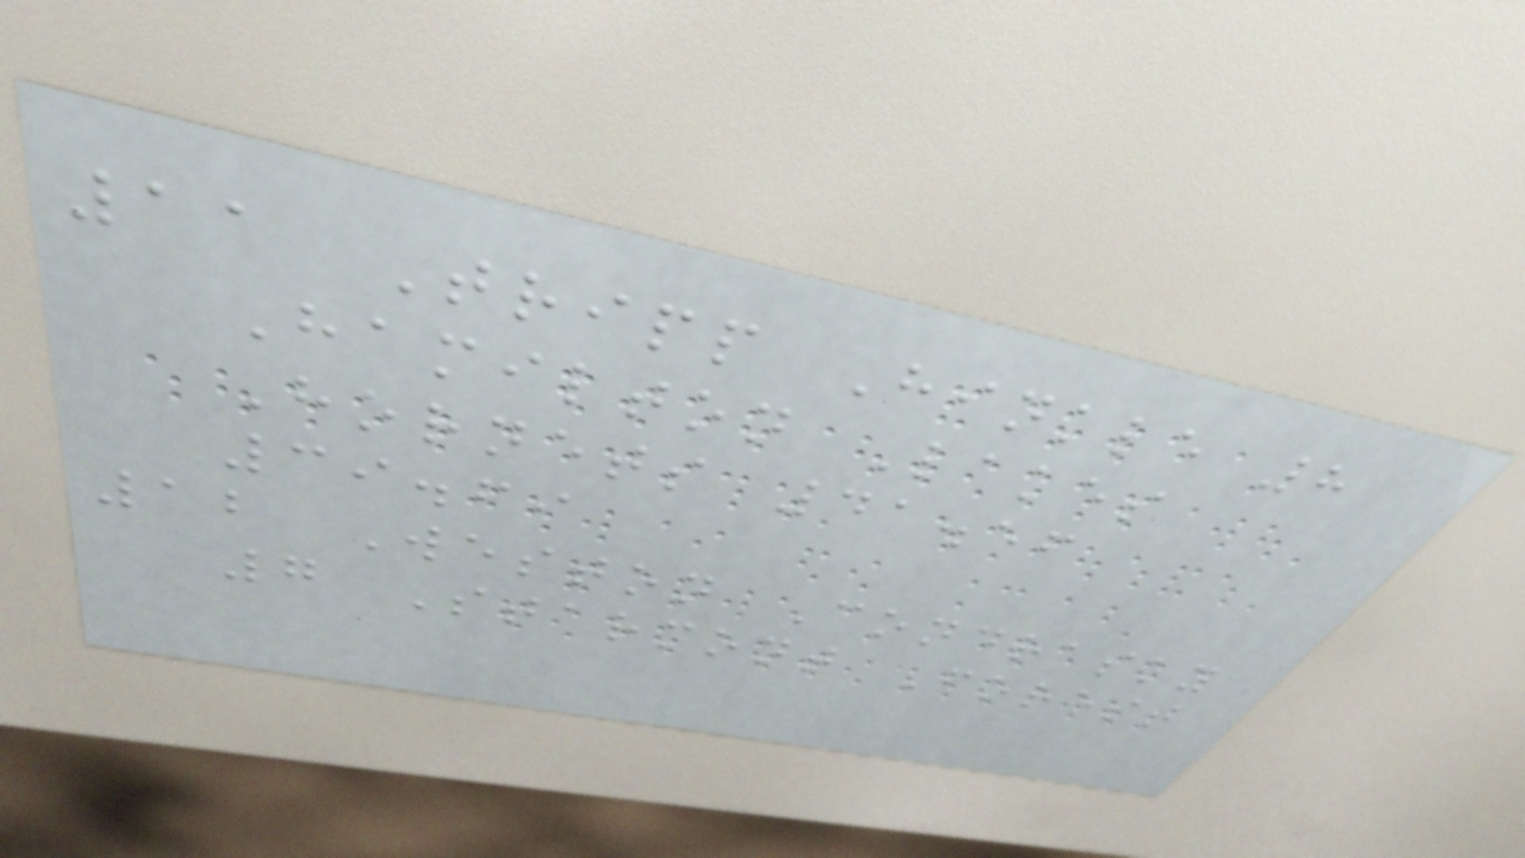11 Tripp Hinkle 8
Hamilton Lakes
Hornets 41.56
39.69
12 Weston Condrasky
7 Starmont Forest
